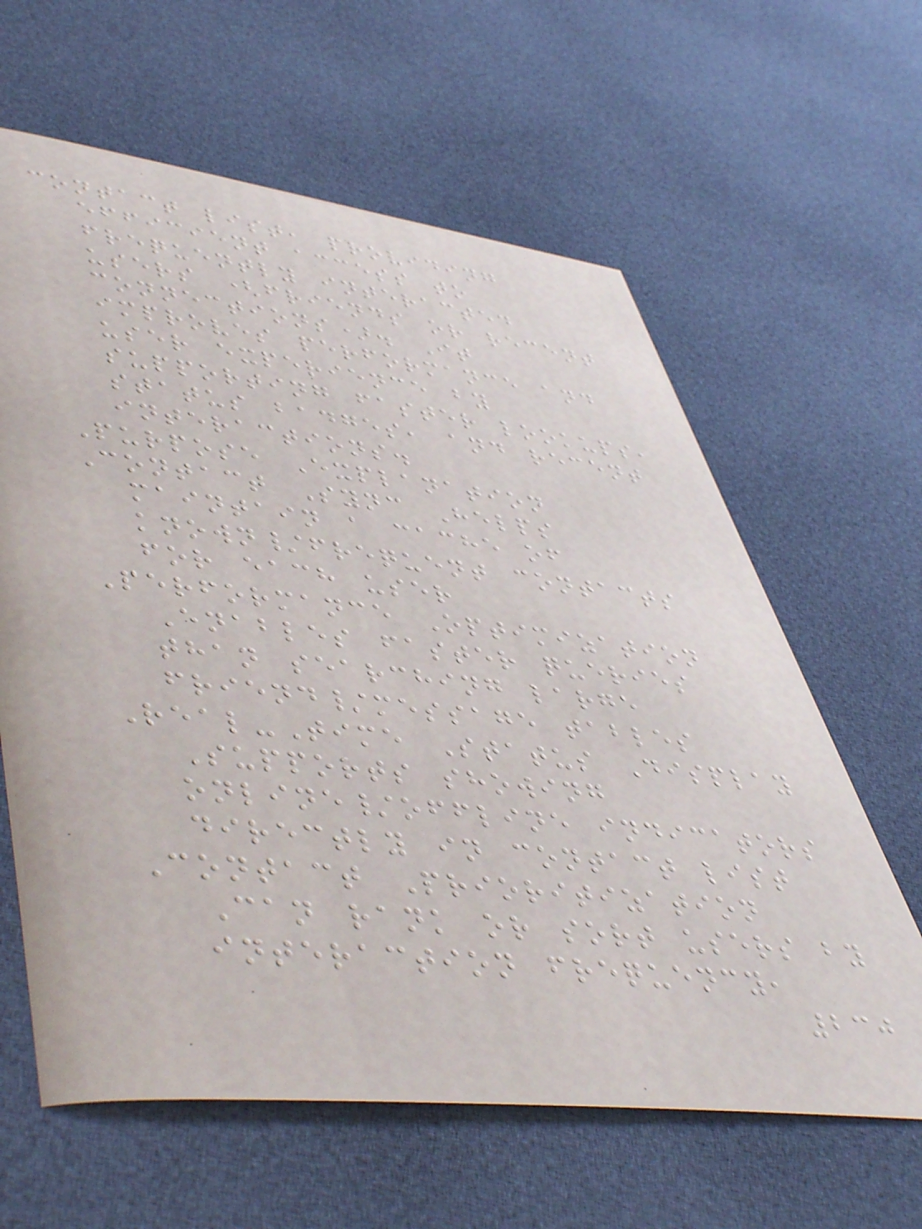contact list, providing
efficient access to
frequently interacted
users (friends or recent
connections). It
improves performance and
user experience by
supporting faster lookups,
status badges, and recent
interactions.
Purpose Explanation
Contact Sync Helps
maintain a cache of
known/frequent contacts
for each user
Performance Optimization
Enables faster queries
than searching large
friend/message tables
Real-Time Status Display
Supports showing
online/offline indicators
directly in contact list
Contact Prioritization
Can rank or sort users by
interaction frequency,
230
